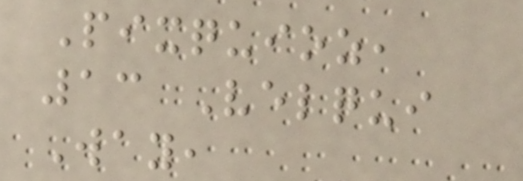Pixquioz,
13 Velqui
Way,
